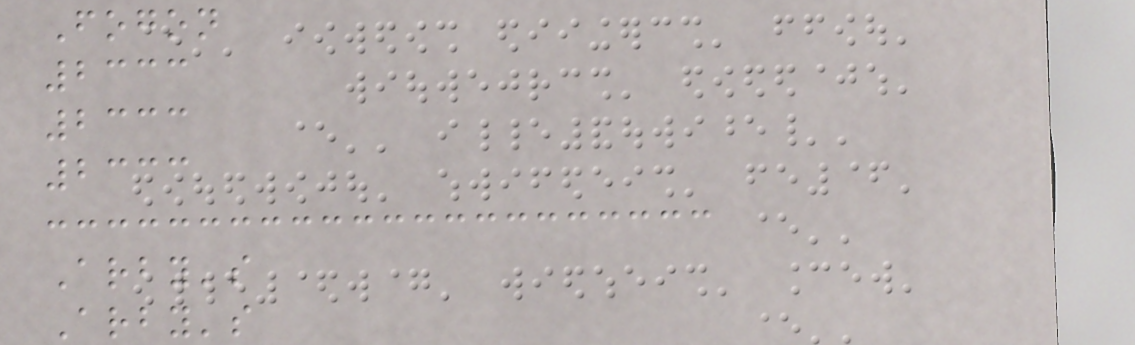Fogon
2333
2333
2333
Arby's
Arby's
